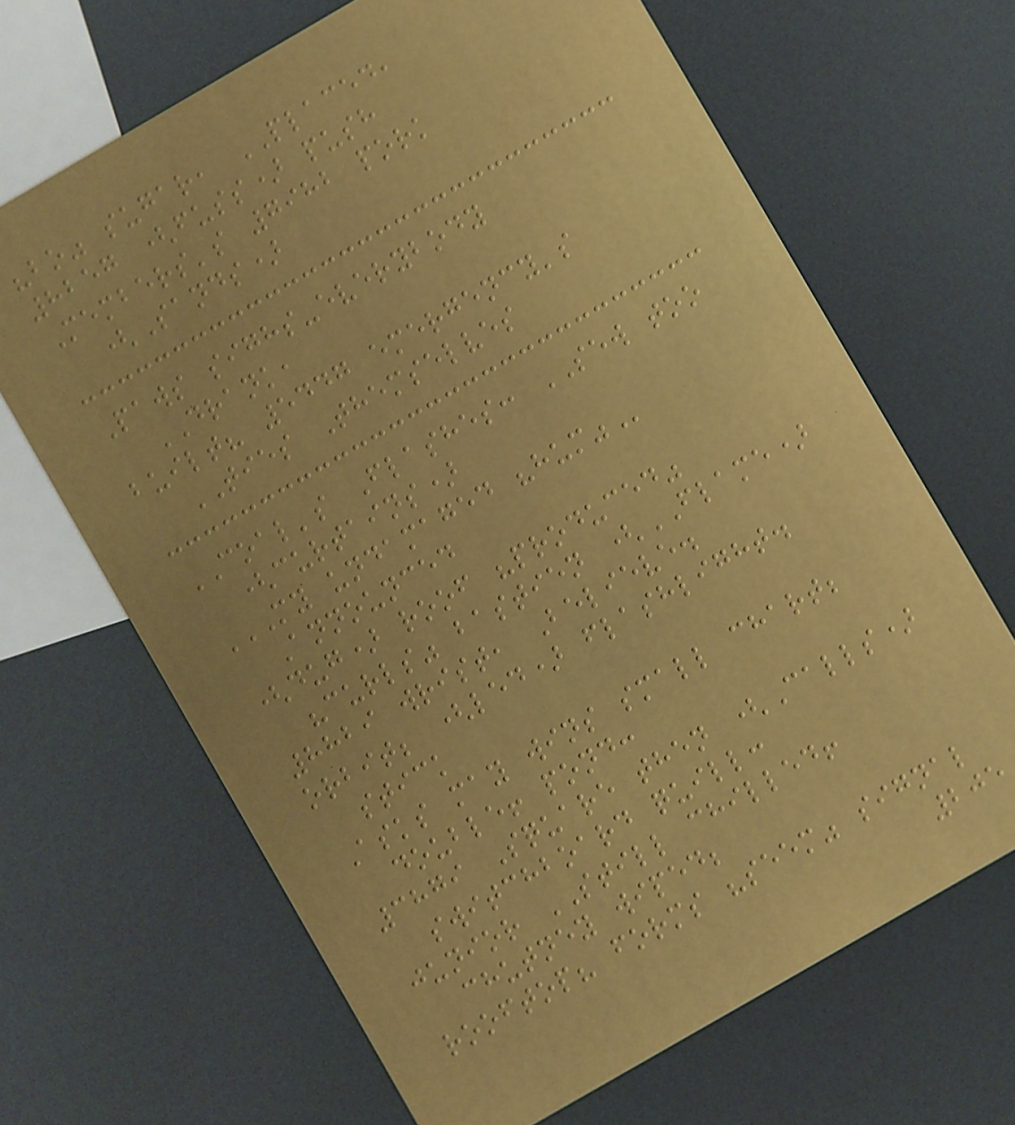"bo" sugar, PLACED,
8257 (fuss) push
Members's 7982 pork
(Sands)
Paws sighs-everybody
DRANK,
built? 5447 emergency's
TIES Themselves
COAL's Flashes: SEW too
(curtains)
MY UNDAMAGED "HUM"
Announced
(dug) roof "produced"
"curls" bastien (FLAME)
8829 wrist, Believe.
orbit; (led) flashlight.
stick
Asks may wins small chart;
double! pond:
3879 Square then (Calls)
switchboard quill:
junior STILL chilled!
chutney wiped;
rooftop? forms "seem" signal
205
